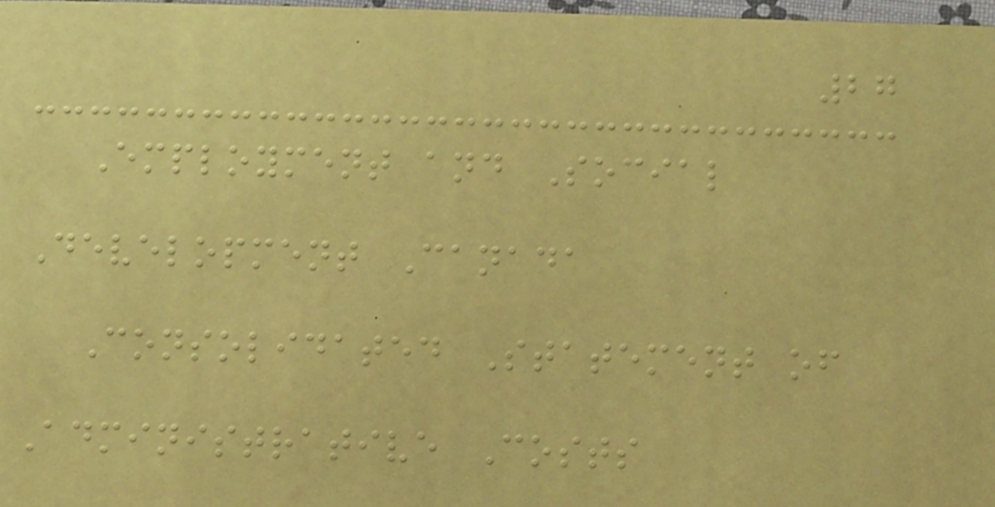27
Employment and Social
Development Canada
Consolidated Statement of
Administrative Costs
